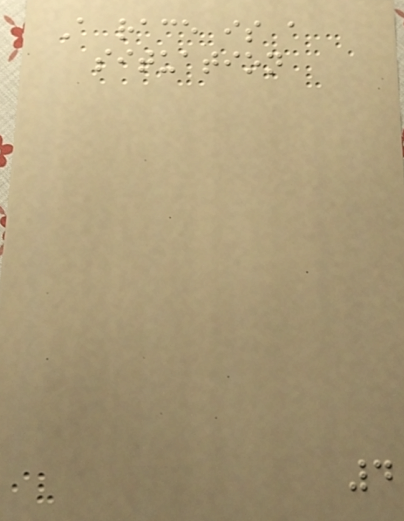A race is a
situation
4
